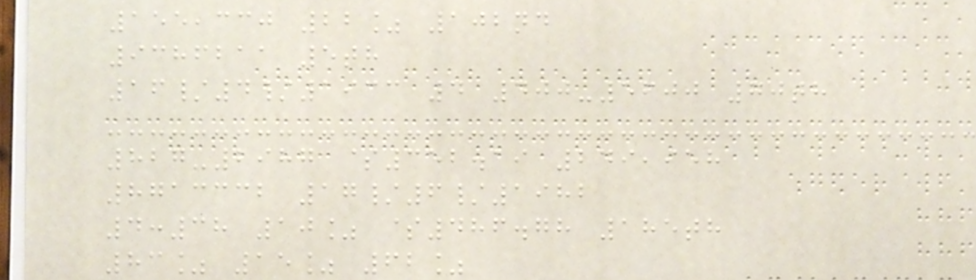155,330 22% 102nd
9386211 5th
16/4/1933 4 400-5600 70th
827-2987 $352.19 249,958
8713332 17/6/1982
4:38 10% $486.78 185th
83% 15% 62%
